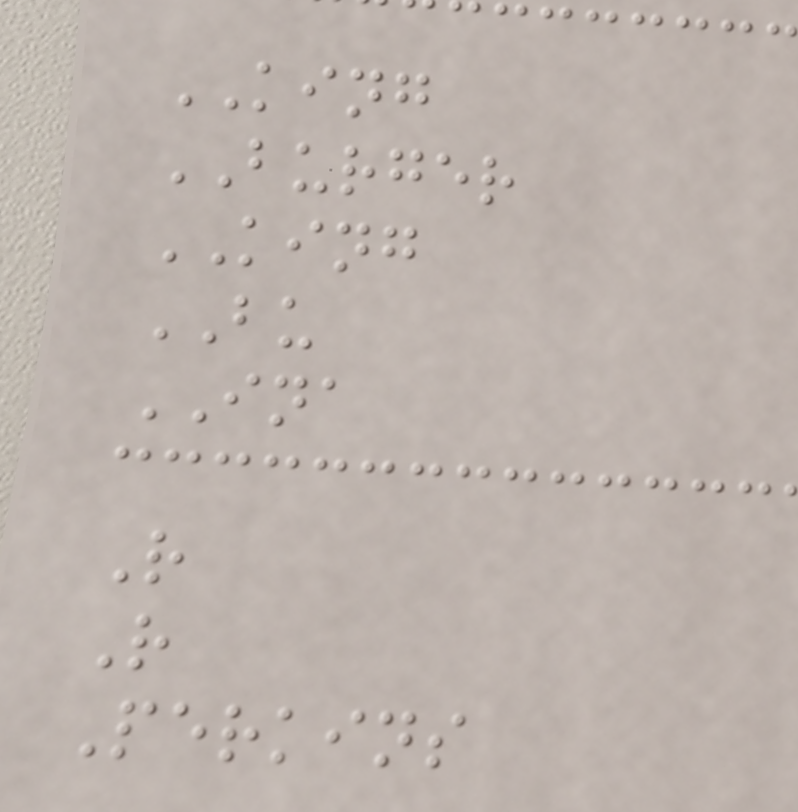KING
BURGER
KING
BU
INA
R
R
Perkins
